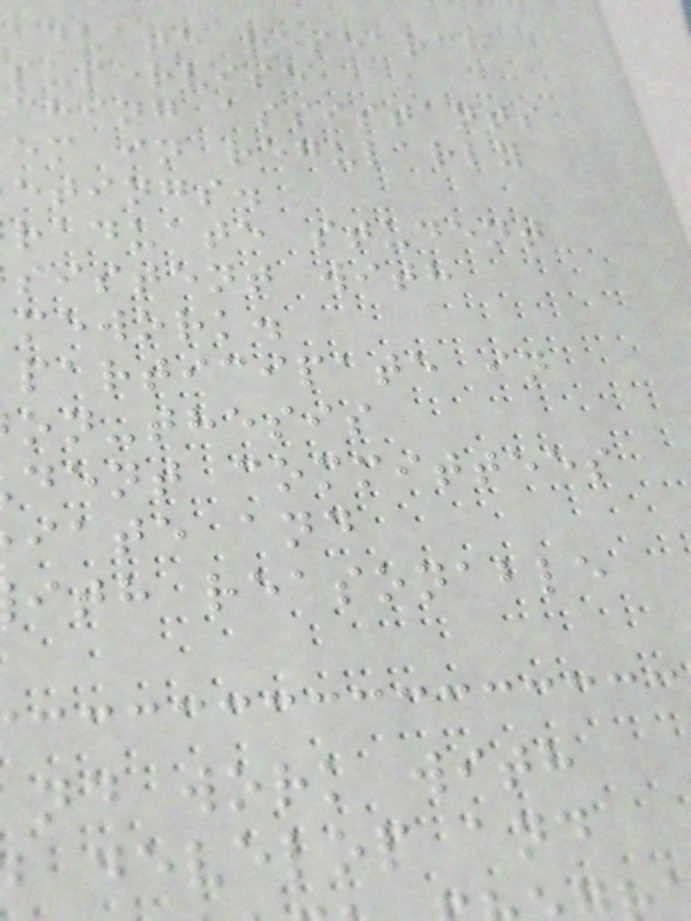aduate research
supervise
ching assistants
em in regularly
etings.
raduate student
sistent with
mework.
participate in
on-thesis
dent committees
iate and
ith reasonable
nd work with
develop and
